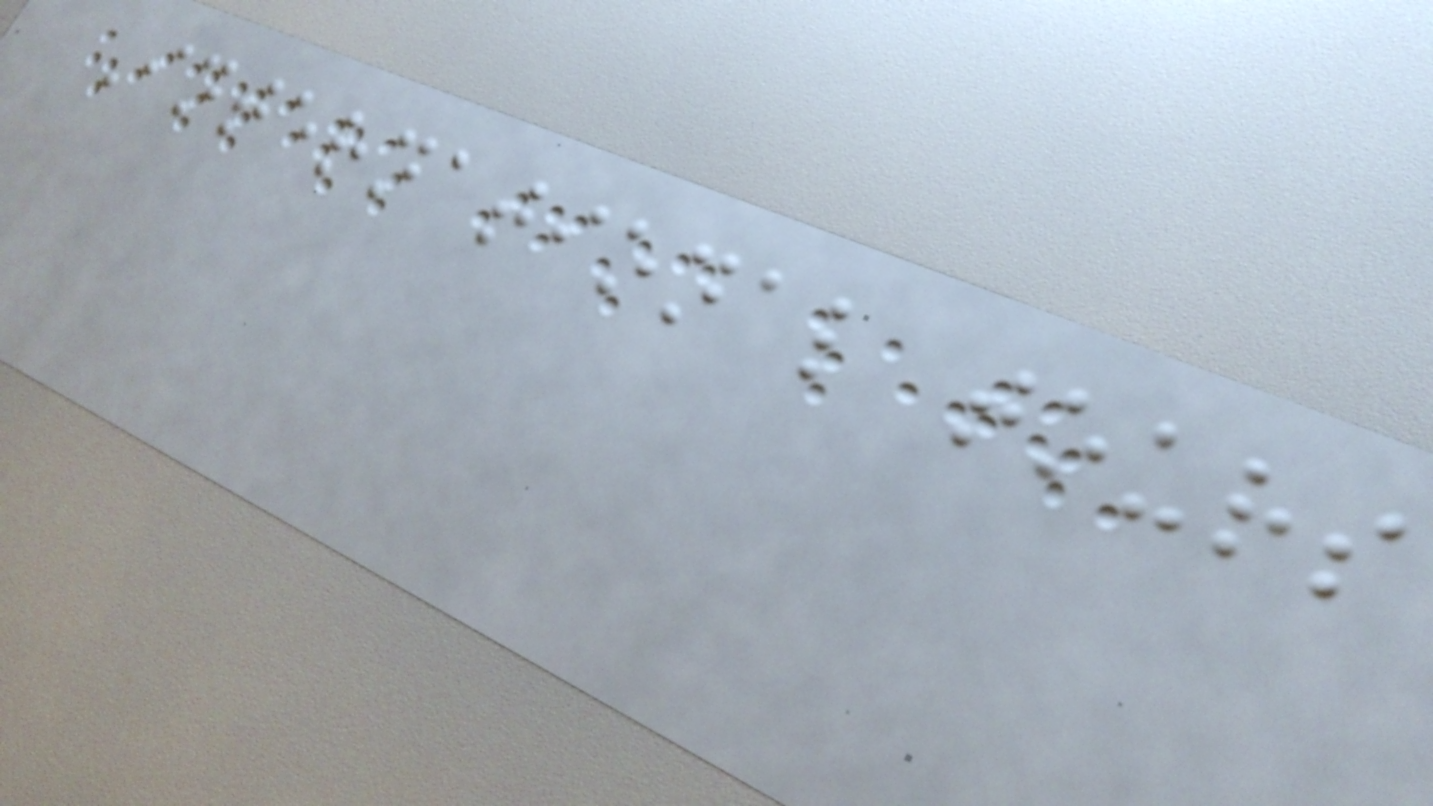International tours
